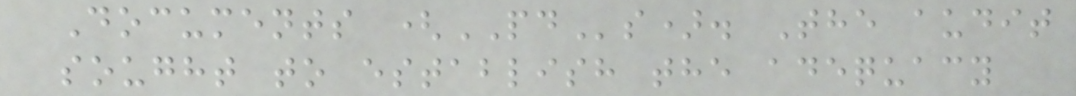Documents (PDs). The audit
sought to establish the adequacy
